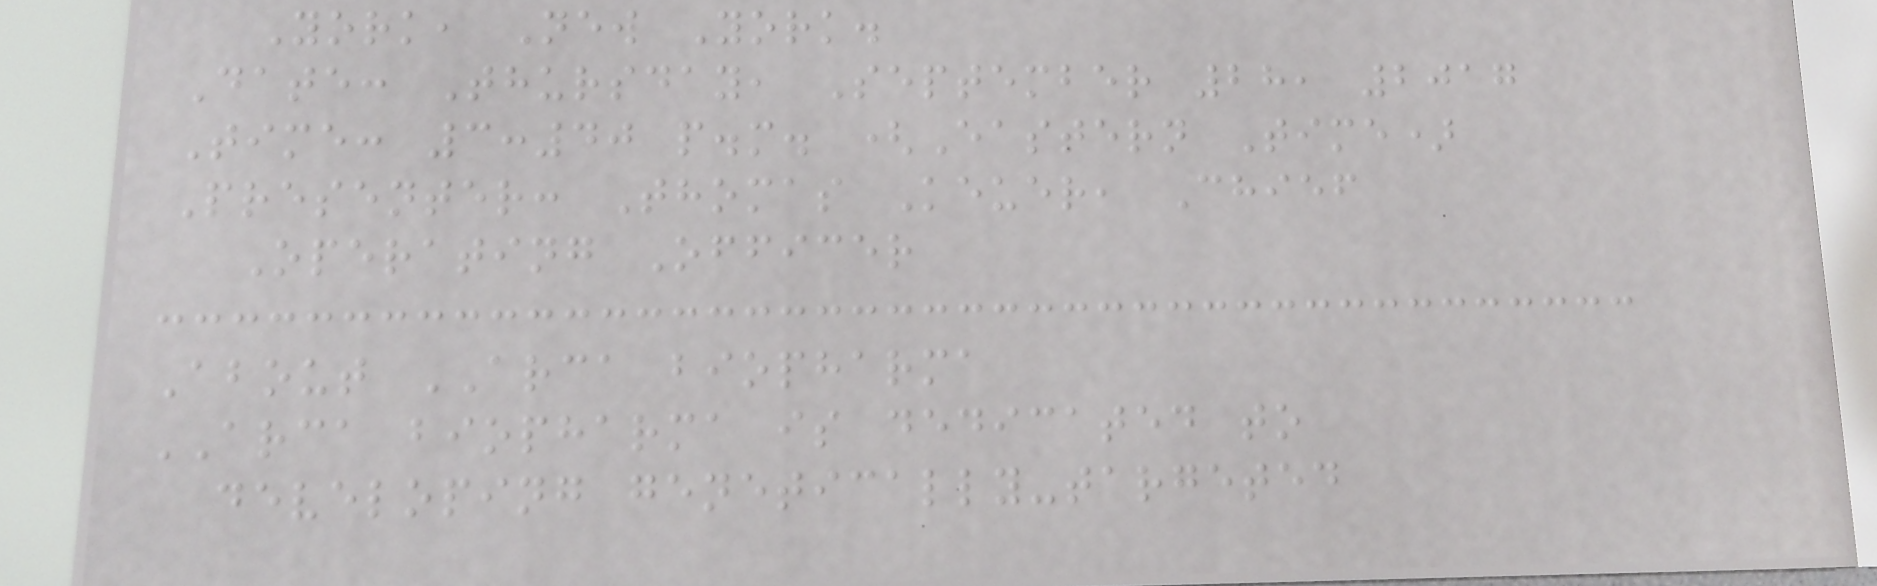York, New York.
Date: Thursday, September 28, 2017
Time: 3:40 p.m. (Eastern Time)
Presenter: Thomas Keuer, Chief
Operating Officer
About ARCA biopharma
ARCA biopharma is dedicated to
developing genetically-targeted
